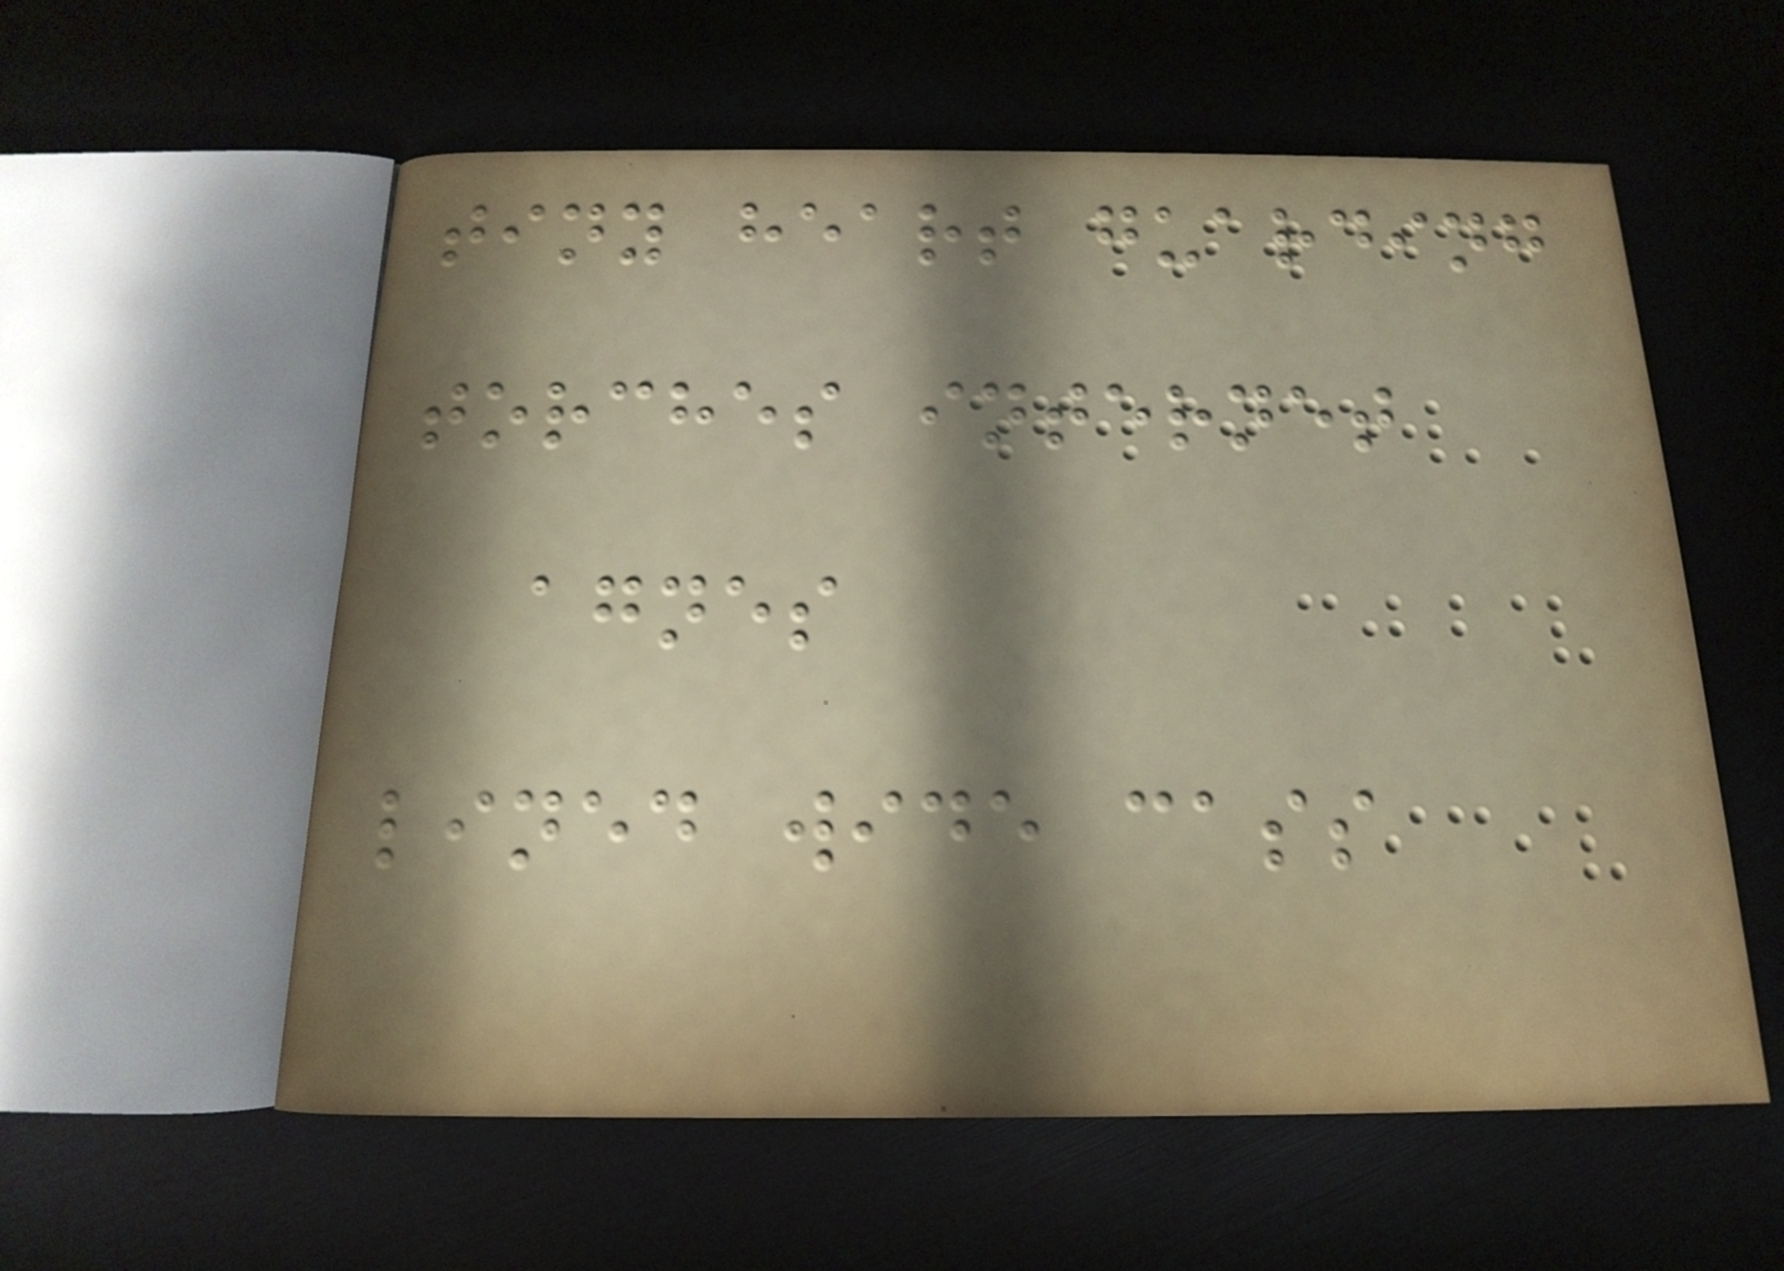tiny heart guarding
torches internet
agnes
lined wide cass
